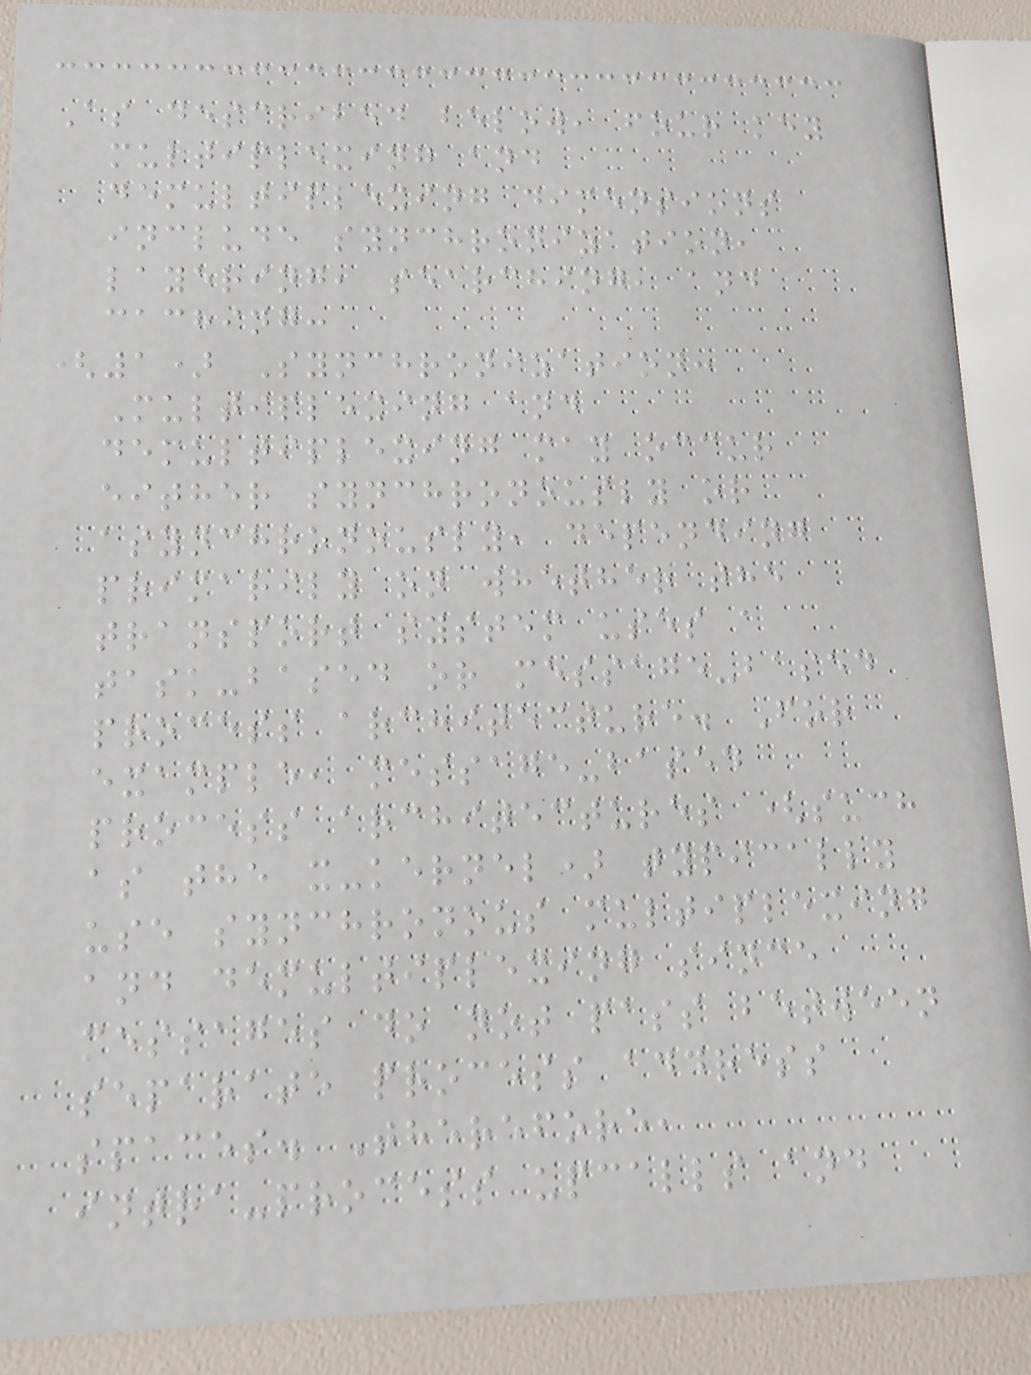As described below, four key
multiplexing and
demultiplexing dimensions
include synchronization,
layering, searching, and
caching:
(1) Synchronization:
Multiplexing and
demultiplexing may occur
either synchronously or
asynchronously, depending
primarily on whether the
transport system uses a
task-based or message-based
process architecture. For
example, message-based
process architectures (such
as the x-kernel) typically
use synchronous multiplexing
and demultiplexing since
messages do not pass between
separate process address
spaces. Therefore,
intra-process upcalls and
